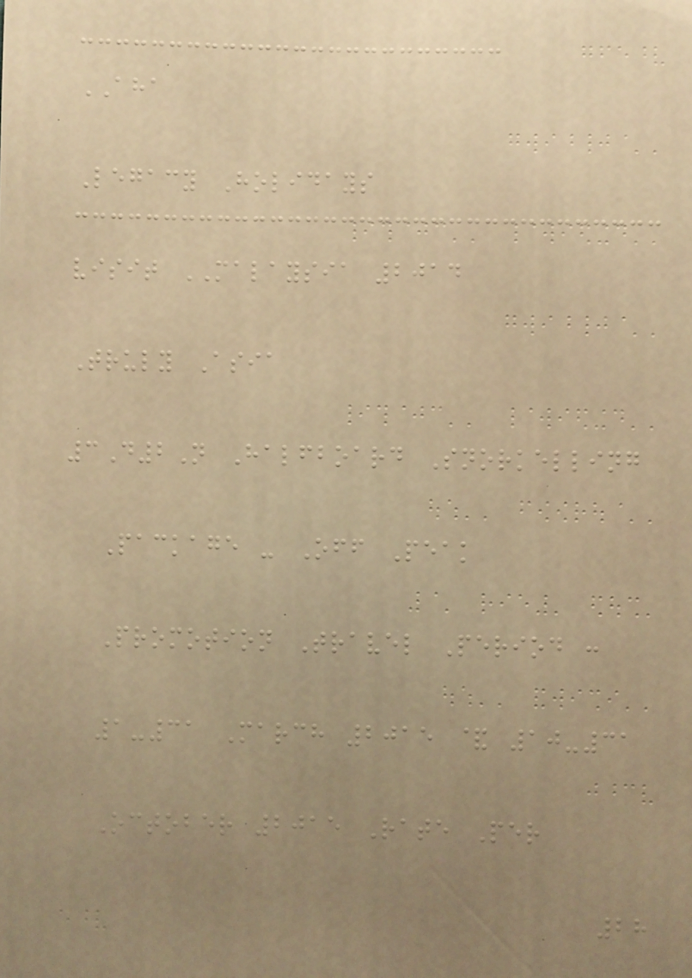AHA
Legacy Holidays
visit MALAYSIA 2014
Truly Asia
3D2N Halfboard Snorkelling
Package - Off Peak
Promotion Travel Period :
1-31 March 2015 & 10-31
October 2015 Rate Per
28
